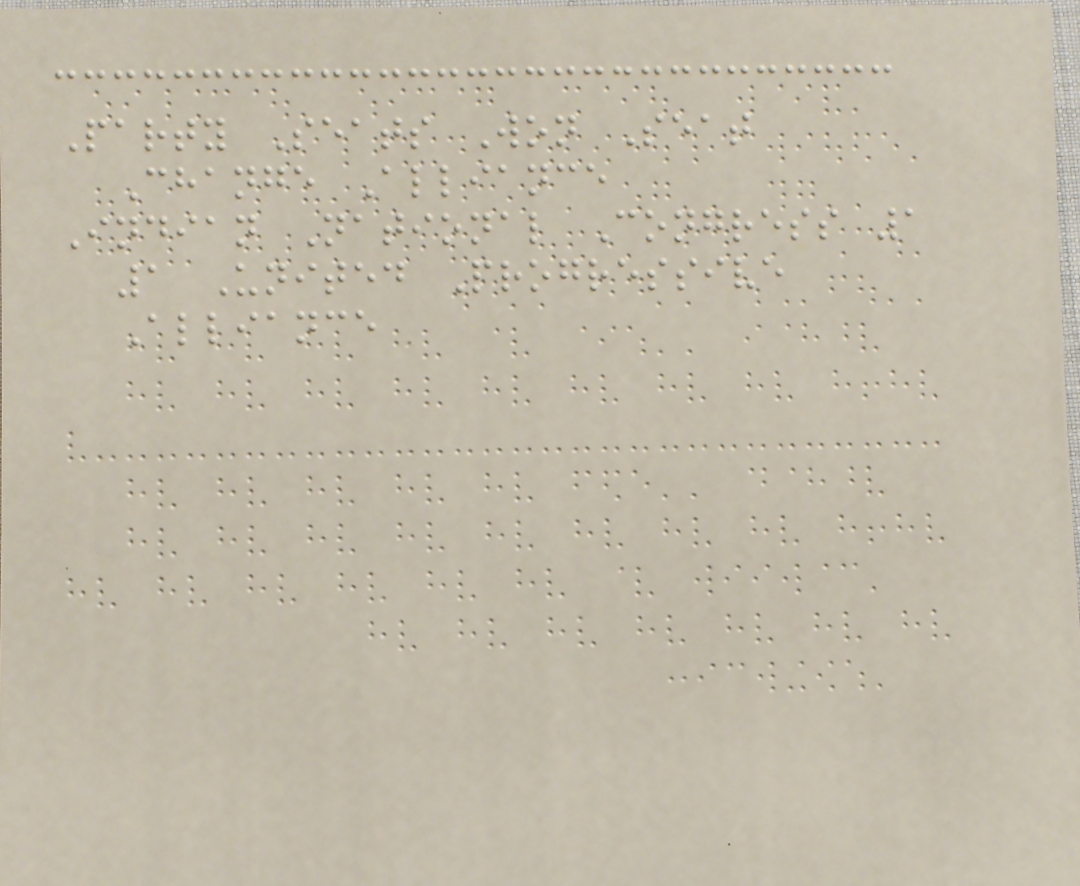Party Seats Won Seat
Change Alliance
Indian National Congress 1
1 United Progressive
Alliance
